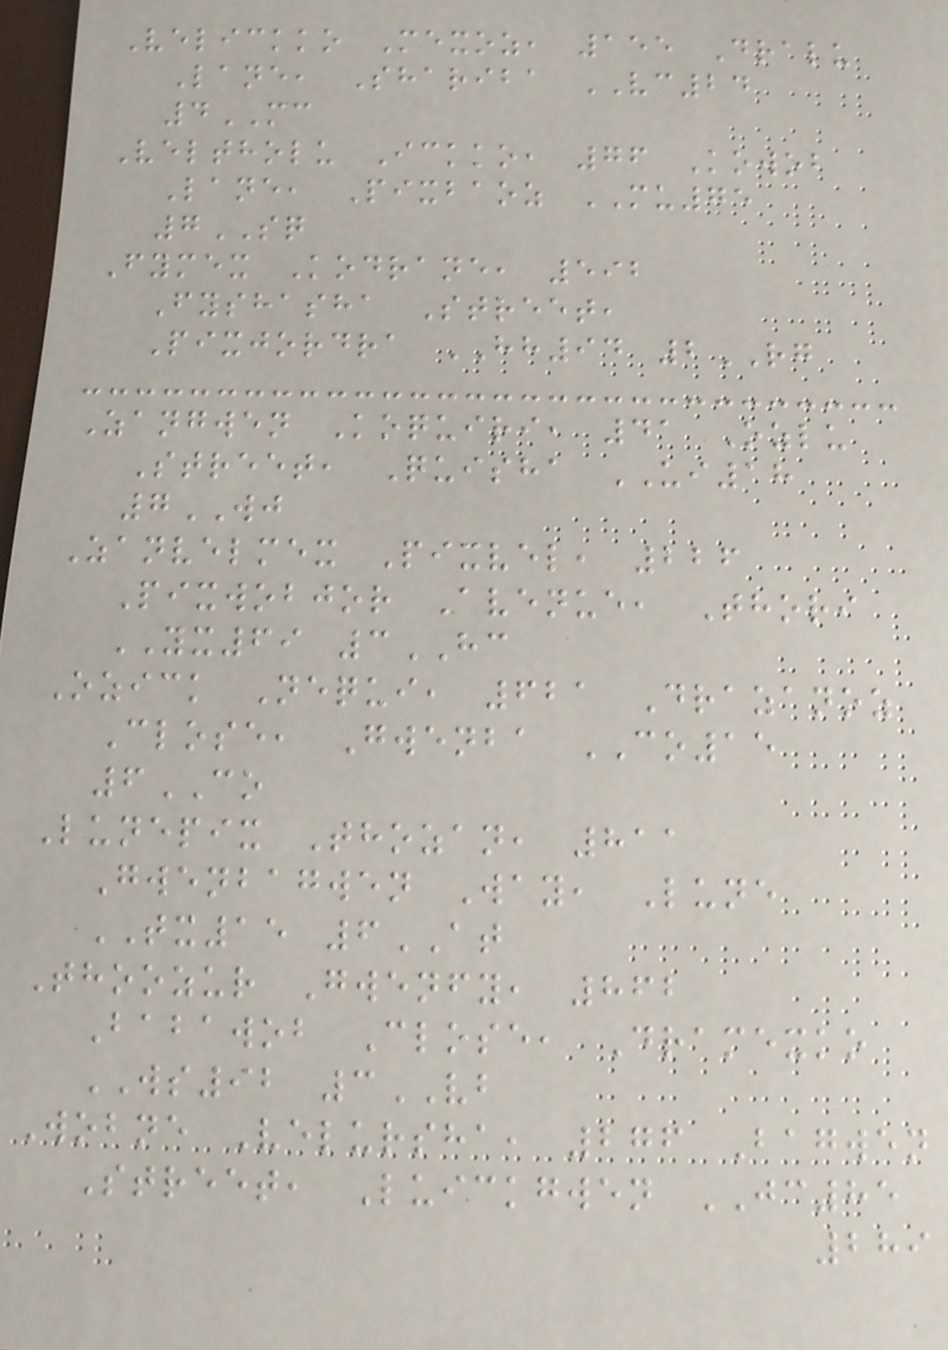Velickko Mexoz, 155 Dralu
Lane, Shariba VC24
4MC
Veltholu Ickko, 76 Kowob
Lane, Pixbaoz MU75
7SQ
Fymex Kodrane, 592
Fyshasha Street,
Pixjordra HH94 2RG
Zangwen Koquiri, 41 Ozlu
Street, Quisha UI18
7WJ
Zanvelmex Pixvel, 226
Pixwobjor Avenue, Thori
YX69 3HC
Ozick Nequi, 621 Drazanoz
Close, Gwenba CO15
6CO
Lunepix Thozan, 811
Gwenbagwen Way, Lune
TX15 6AT
Thoozur Gwenfy, 862
Babawob Close, Dramexko
WS92 3VB
Wobne Velursha, 276 Bagwen
Street, Luickgwen JC85
289
